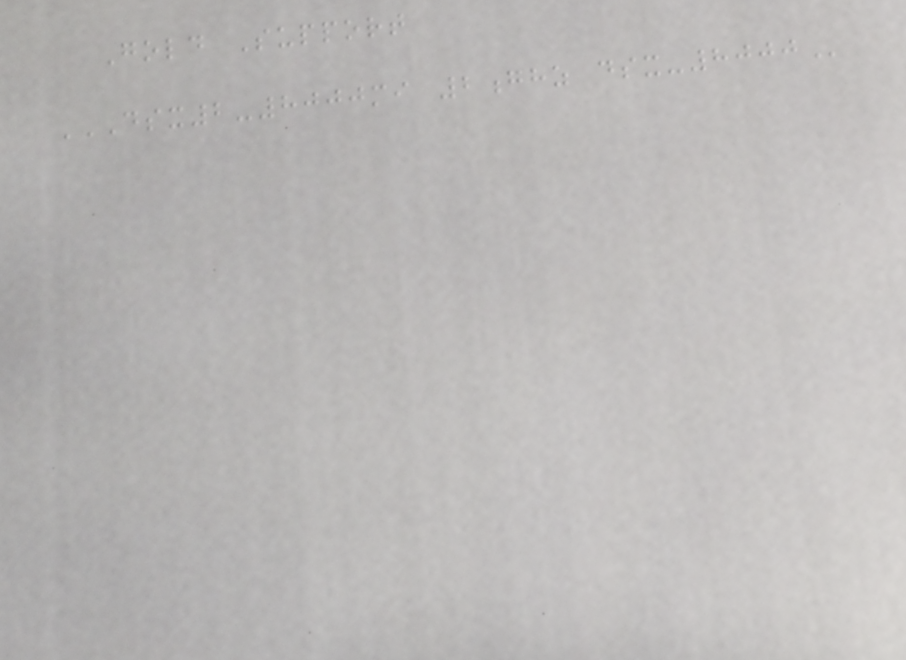Gold Support
DSX2-8000MI 2GHZ DSX-8000
